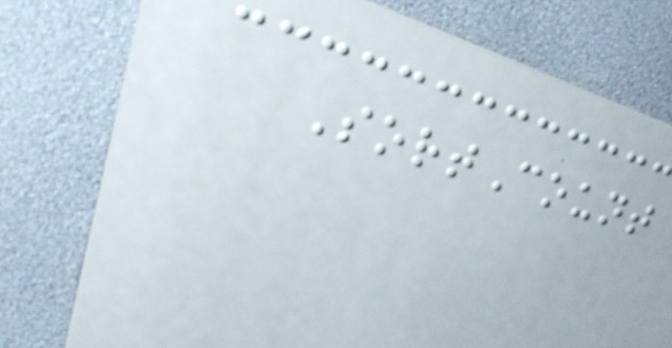SortCount
